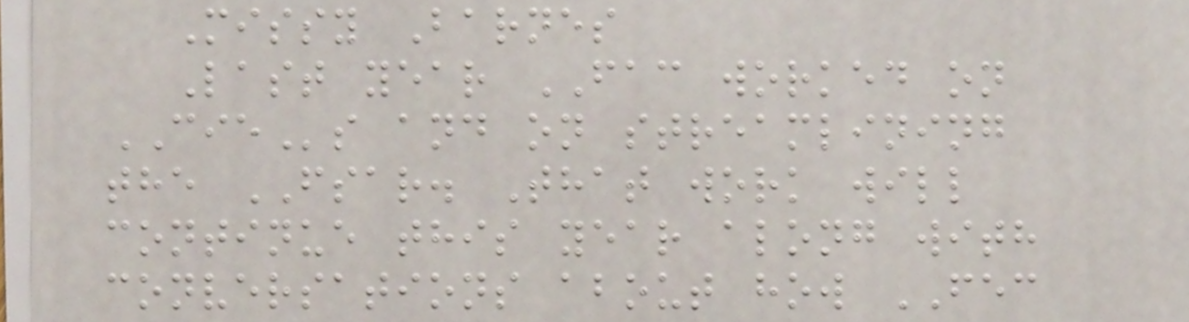Missy Barnes
Last year FAC worked on
CIEs and on streamlining
the FSAR. That work will
continue this year along with
conversations about how FEC
